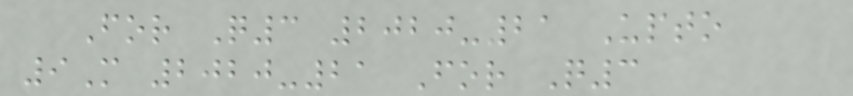For Q3 2020-21 Upto
9M 2020-21 For Q3
